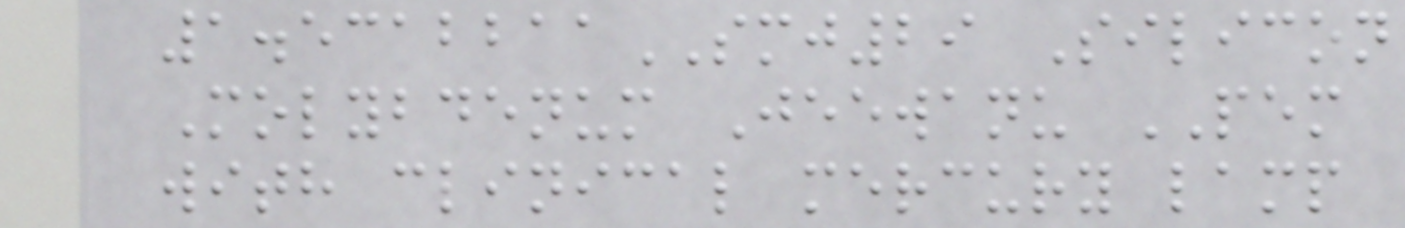1.5312211SMJ29 Silicon
Molybdenum Jeewanu PEM
with clinical mercury lamp
